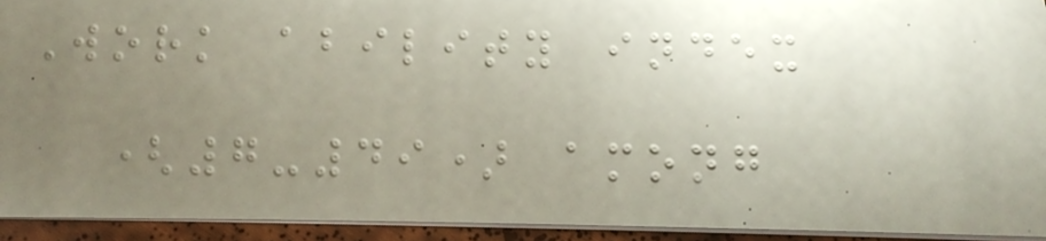Work ability index
(7-49) among
